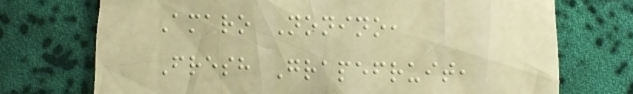Amaro Nonino,
Fresh Grapefruit,
